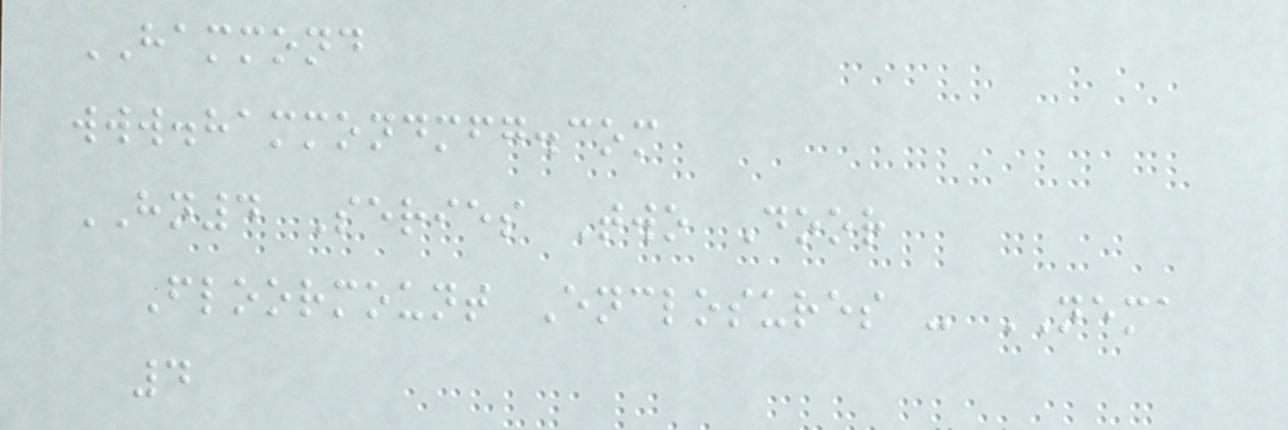HAMMOND
www.hammondmfg.com
HN4 Series Two Door
Floormount Enclosures - NEMA
4
